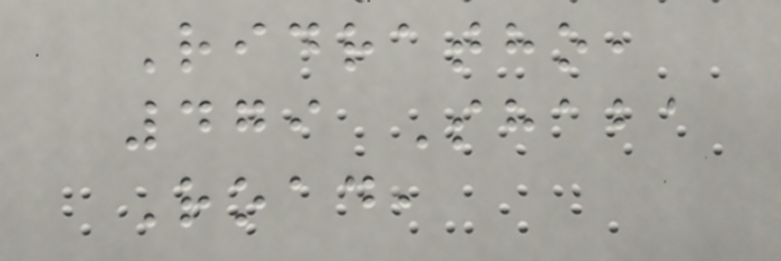Ridratho,
479 Shaba
Road,
